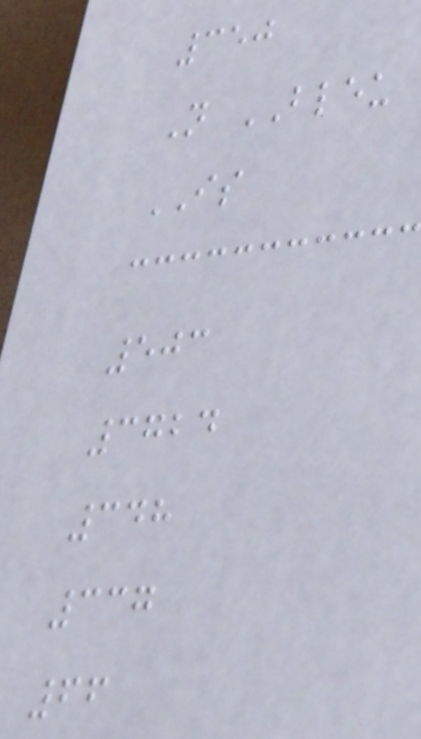350
N BLEU
IS
503
3724
348
337
66
